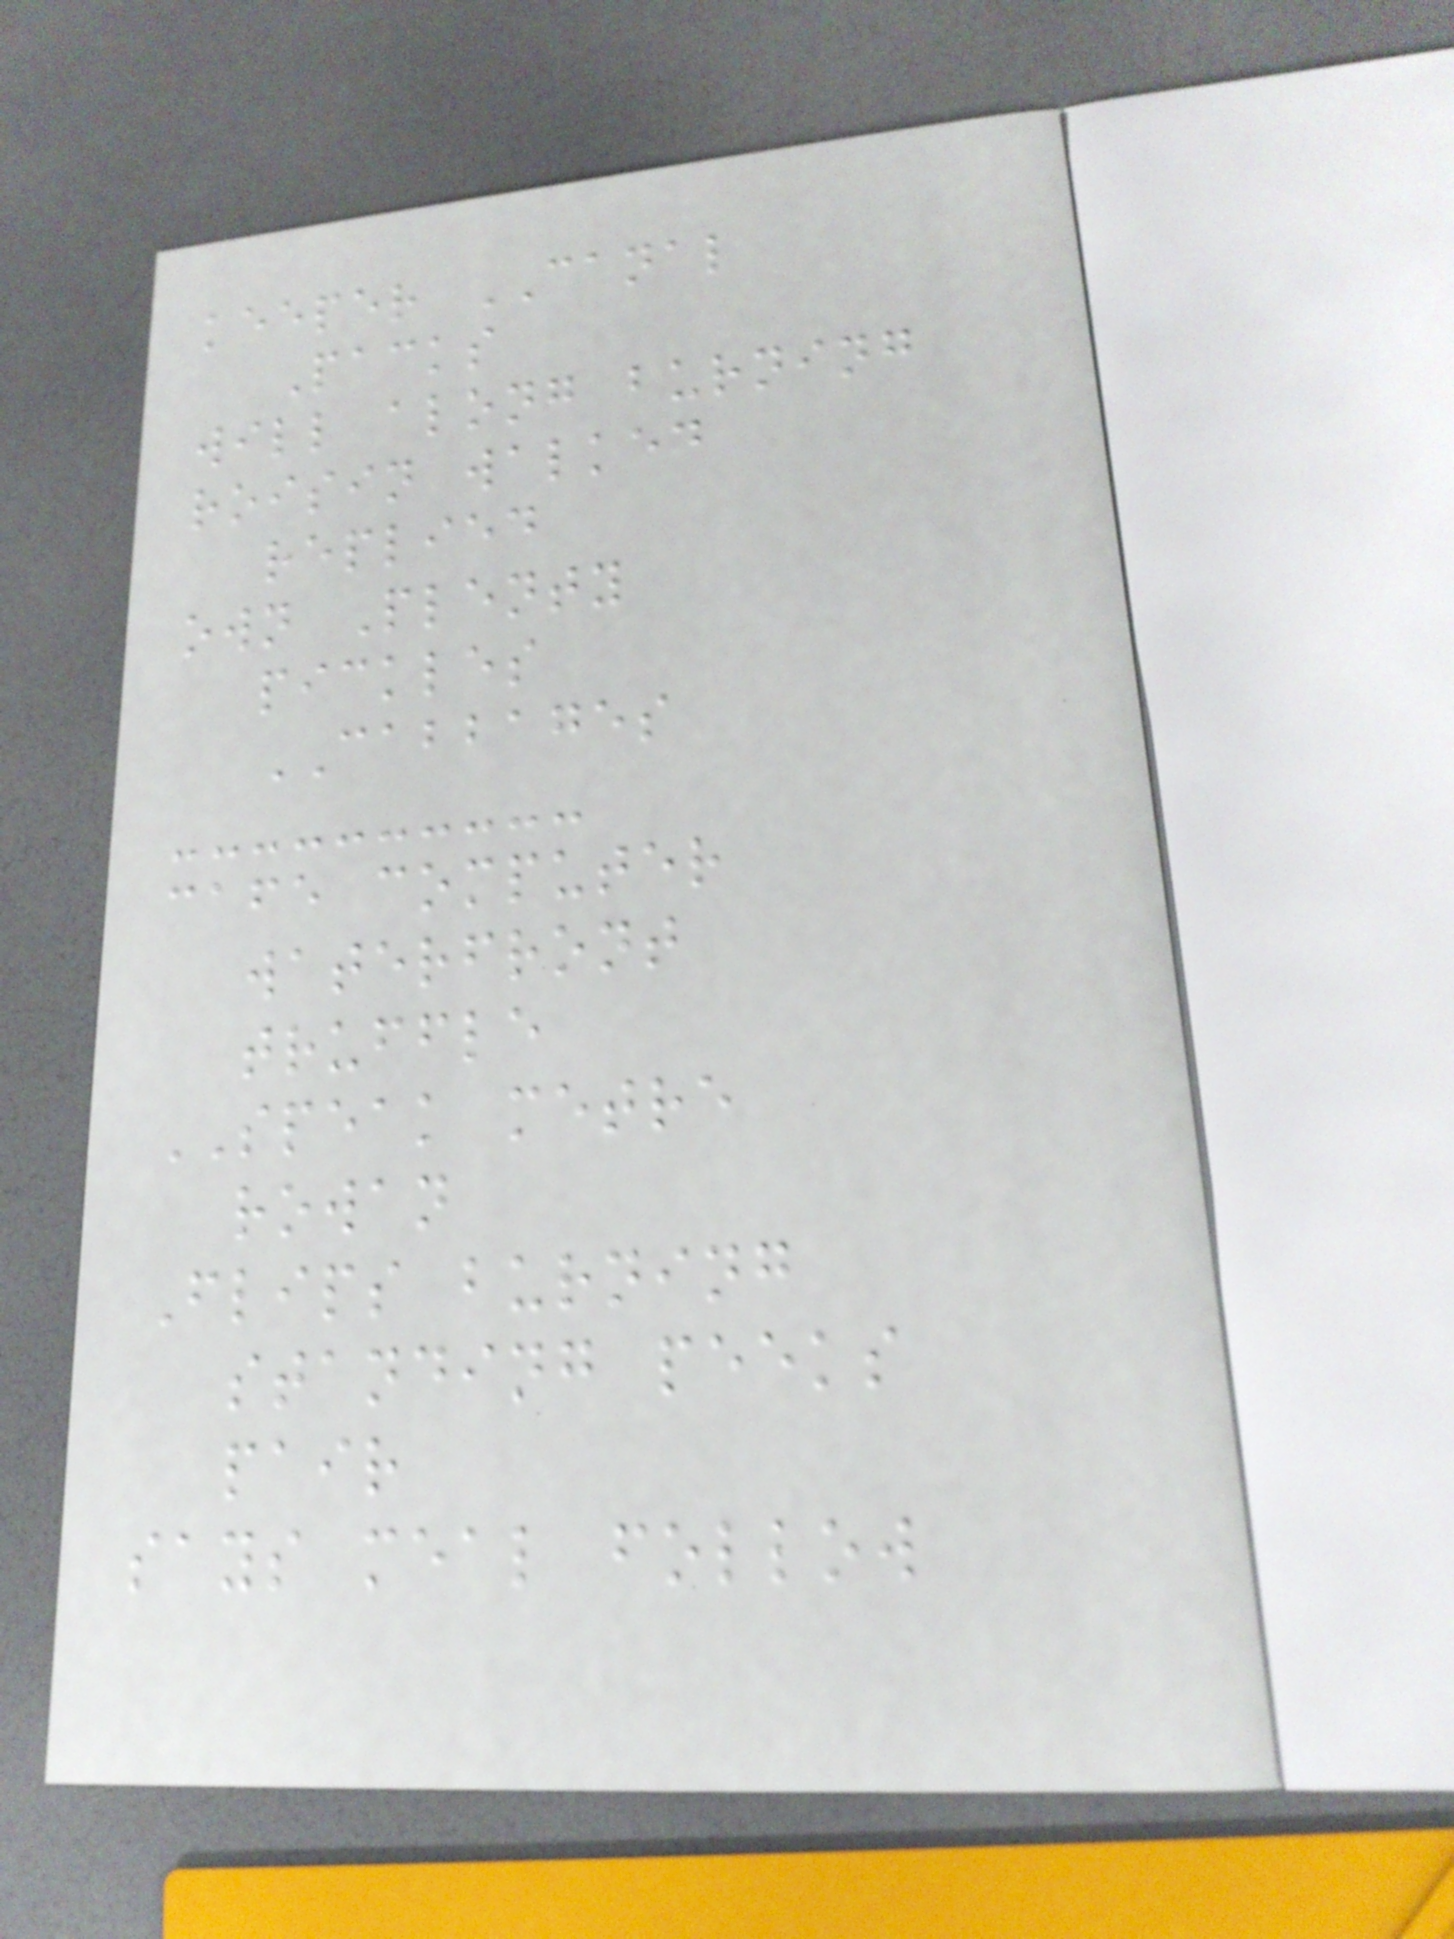keeper CANAL
Packs
will along burning
roisin walked
replied
own Plenty
pickles
CABBAGES
cafe computer
waterfront
truffle
SPEAK metre
rowan
Flips burning
standing peeks
pair
says meal follow
